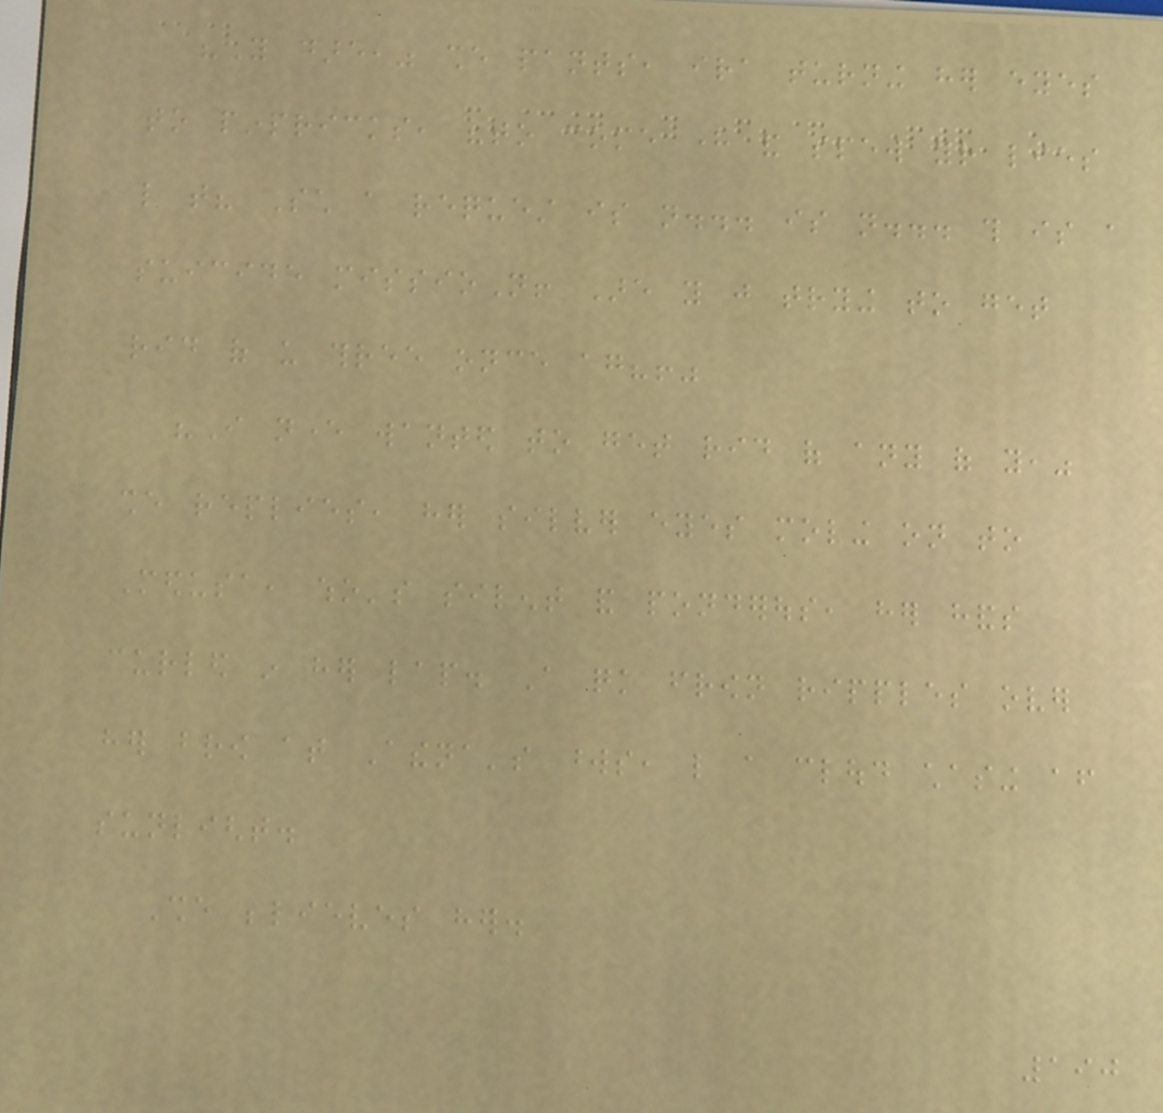"You dare," she pants, ira turning her eyes
to pinpricks, "to come here and spew your lies
like that? Such a request is not... is not... this is a
suicide missioN! Are you just trying to get
rid of us three once again?!"
"I never wanted to get rid of any of you,"
she replies, her silver eyes moving on to
Medusa, who's silent and ponderous, her hands
curled in her lap. A quick frown ripples over
her brow at Athena's words, like a cloud chasing after
sunlight.
She believes her.
190
